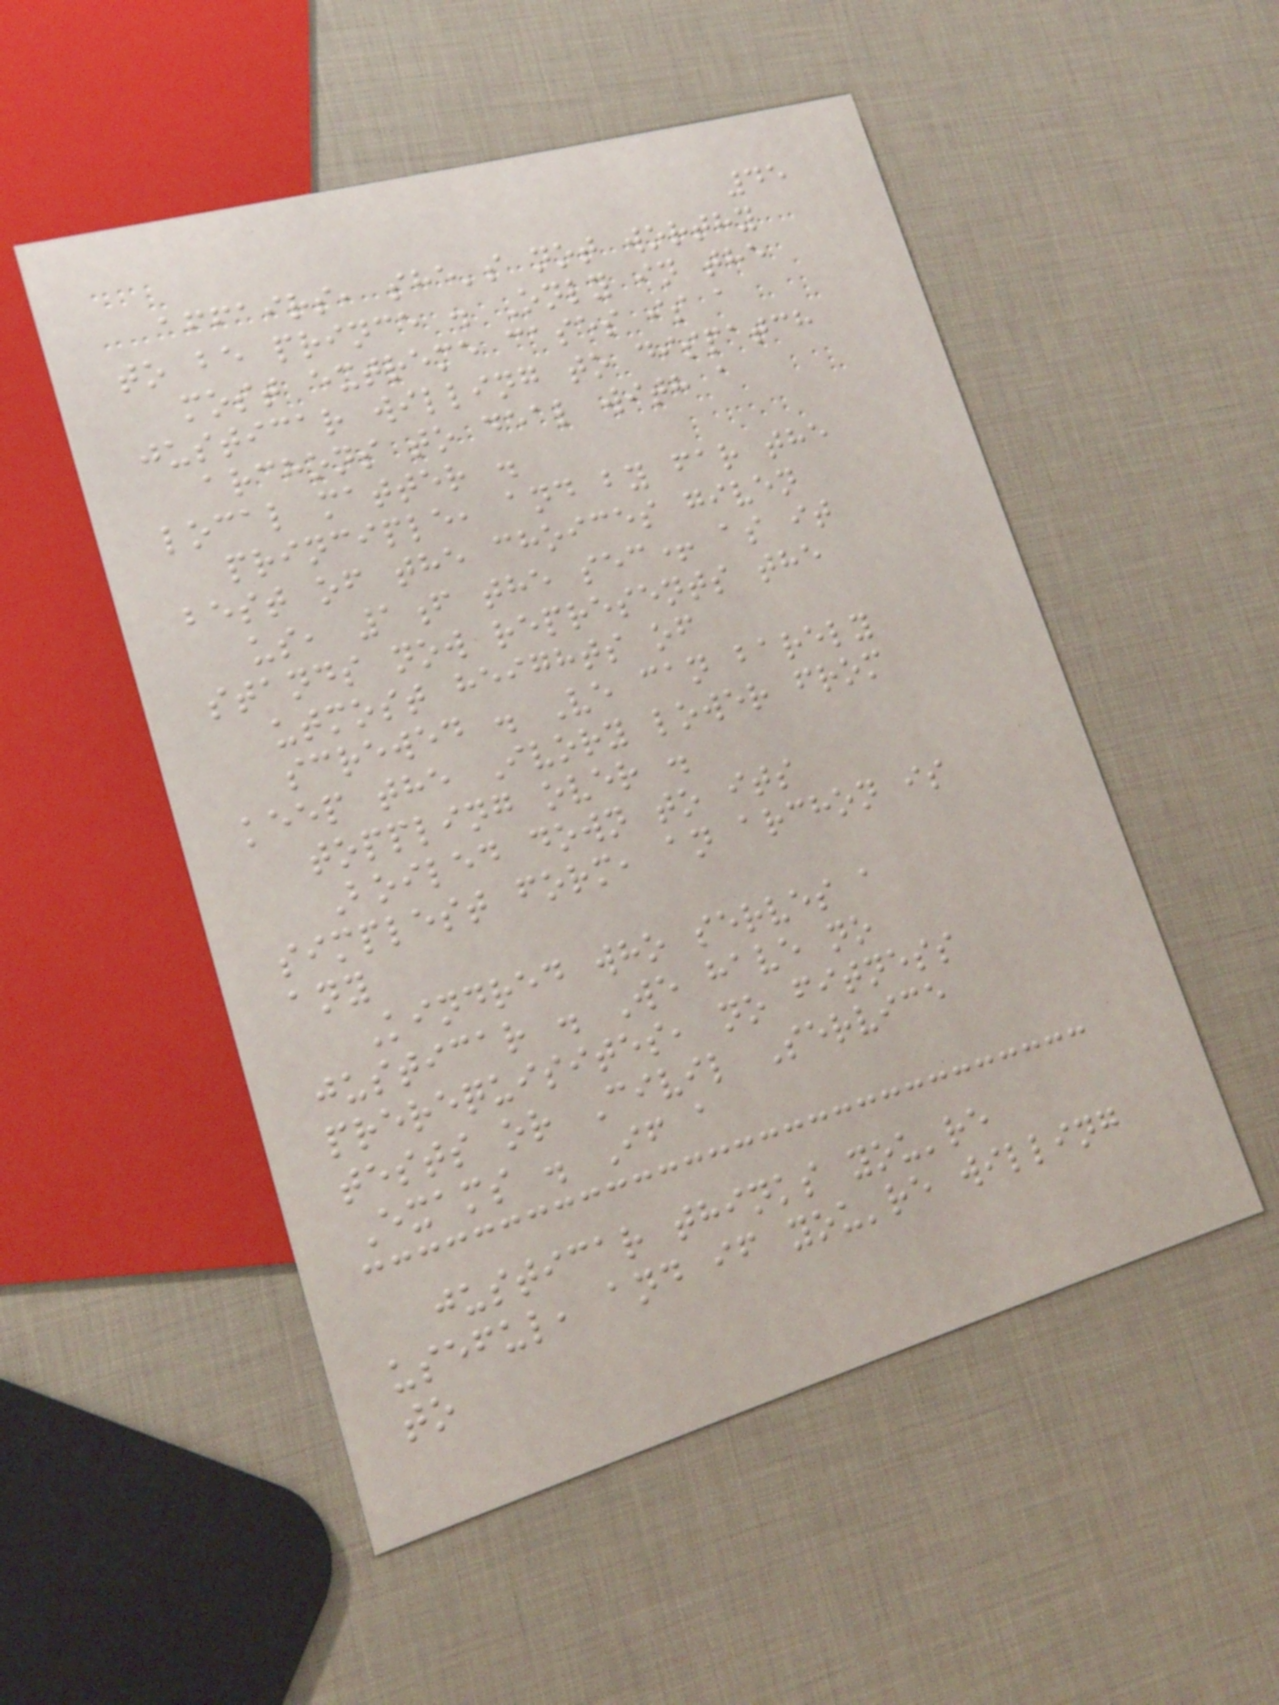45
affairs, she's not worthy
to be prince . Only in the
most extreme cases is a
justicar willing to dispatch
archons to deal with a
local matter .
principle, and by far the
best of the choices given
us, 1f the sec+ as it
stands now represents the
utmost heights of
screwed . Ve can barely
keep the Ivory lower from
toppling over .
Boiled down to its
simplest form, an archon is
any
Kindred who serves a
justicar . We have no
prerequisites, no fitness
tests or Civil Service
Exams . If a
justicar thinks you're
useful, and if you're willing
to
